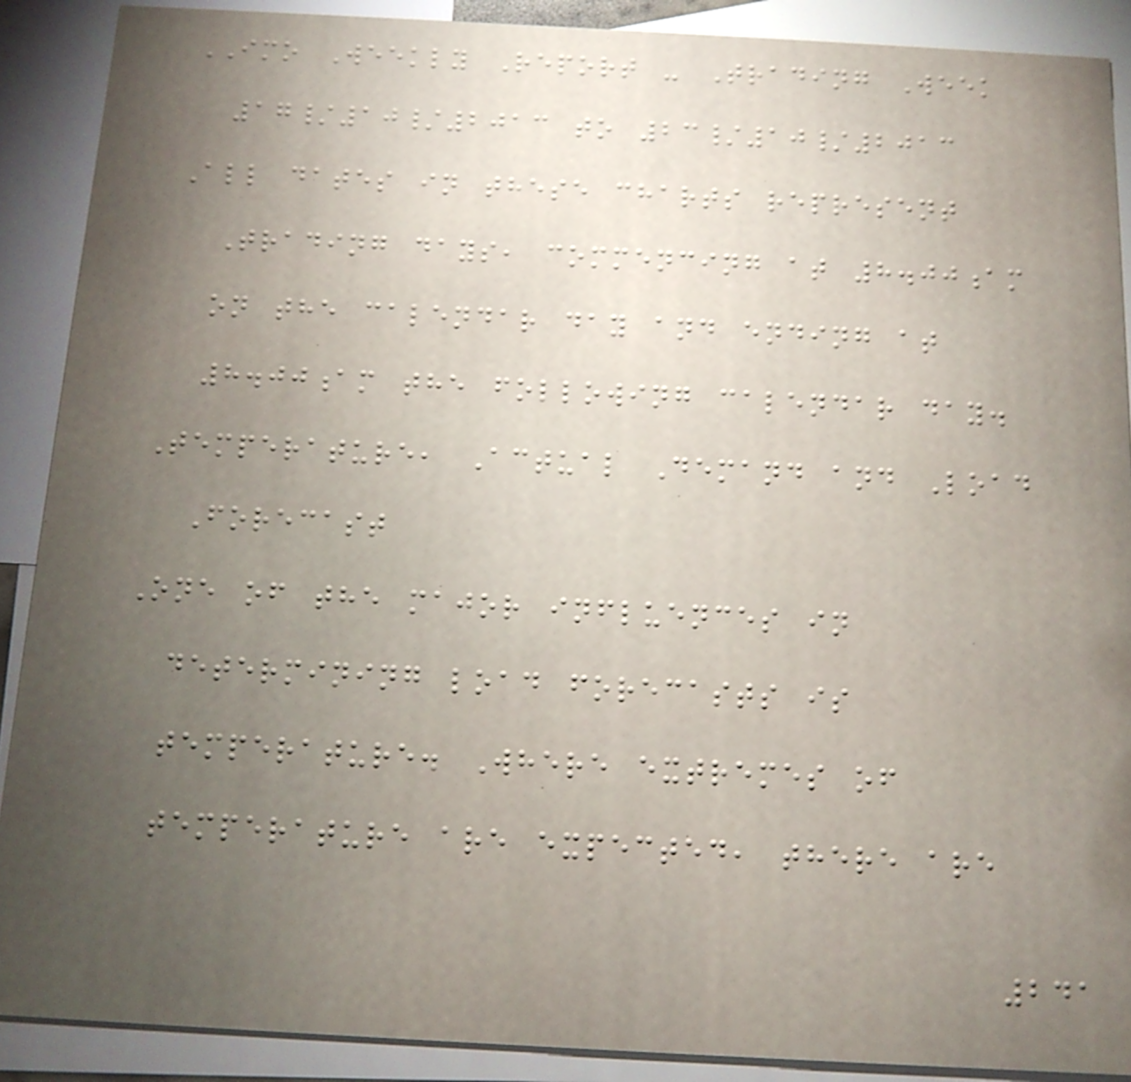IMO Weekly Report - Trading Week
17/10/2013 to 23/10/2013
All dates in these charts represent
Trading days, commencing at 8.00am
on the calendar day and ending at
8.00am the following calendar day.
Temperature, Actual Demand and Load
Forecast
One of the major influences in
determining load forecasts is
temperature. Where extremes of
temperature are expected, there are
241
